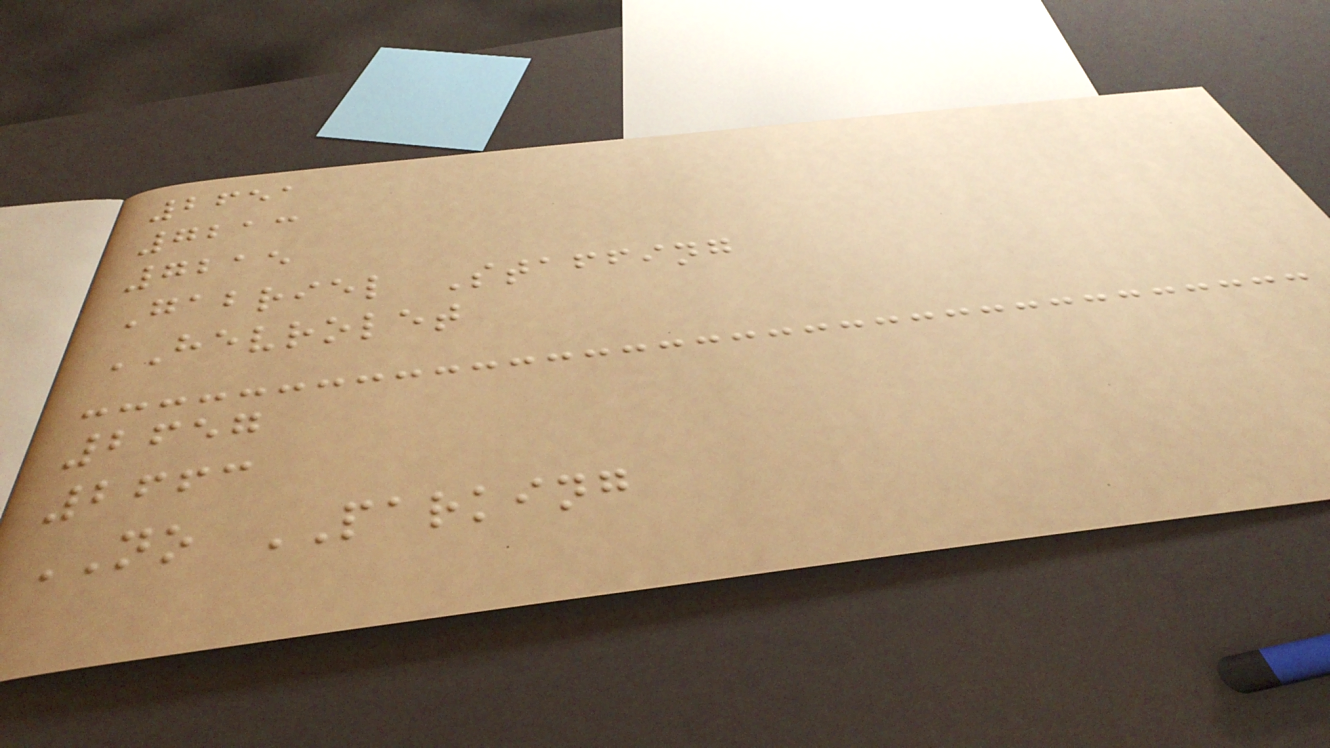2651
7213
7215
Gabriel Staffing
HEVROLET
2657
2663
NO PARKING
